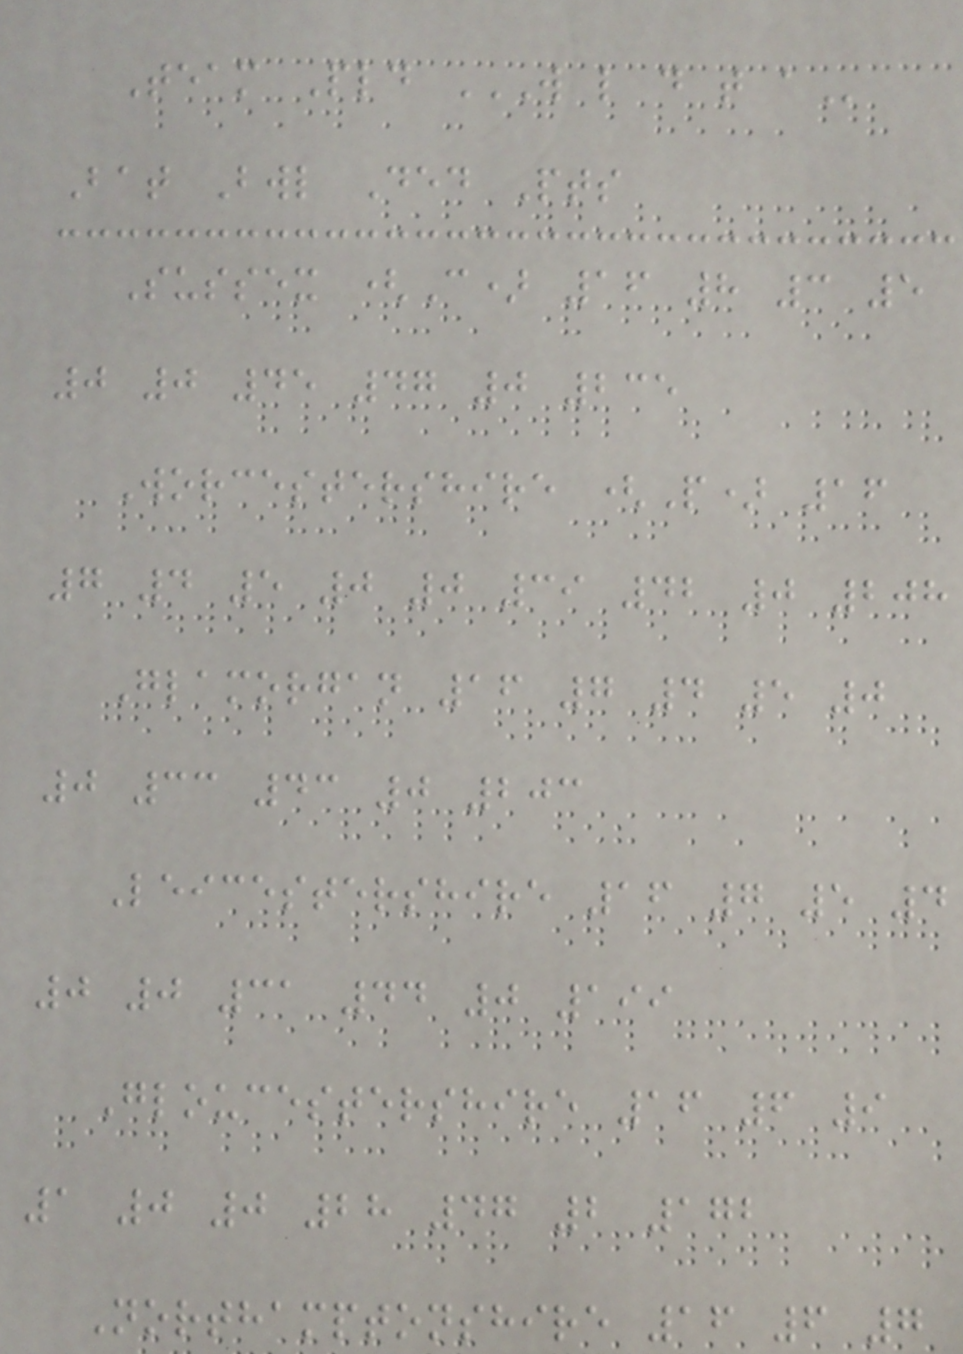Team Pld W L D T A
Bat Bwl Ded Pts
Sussex (C) 16 8 3 5
0 0 45 47 0 235
Worcestershire (P) 16
7 4 5 0 0 39 42 0 208
Glamorgan 16 7 4 5 0
0 33 43 0 203
Leicestershire 16 7 5 4
0 0 31 44 0 199
Gloucestershire 16 6 9
1 0 0 28 47 2 172
Northamptonshire 16 6 7
